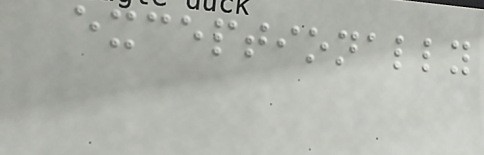exceptionally
